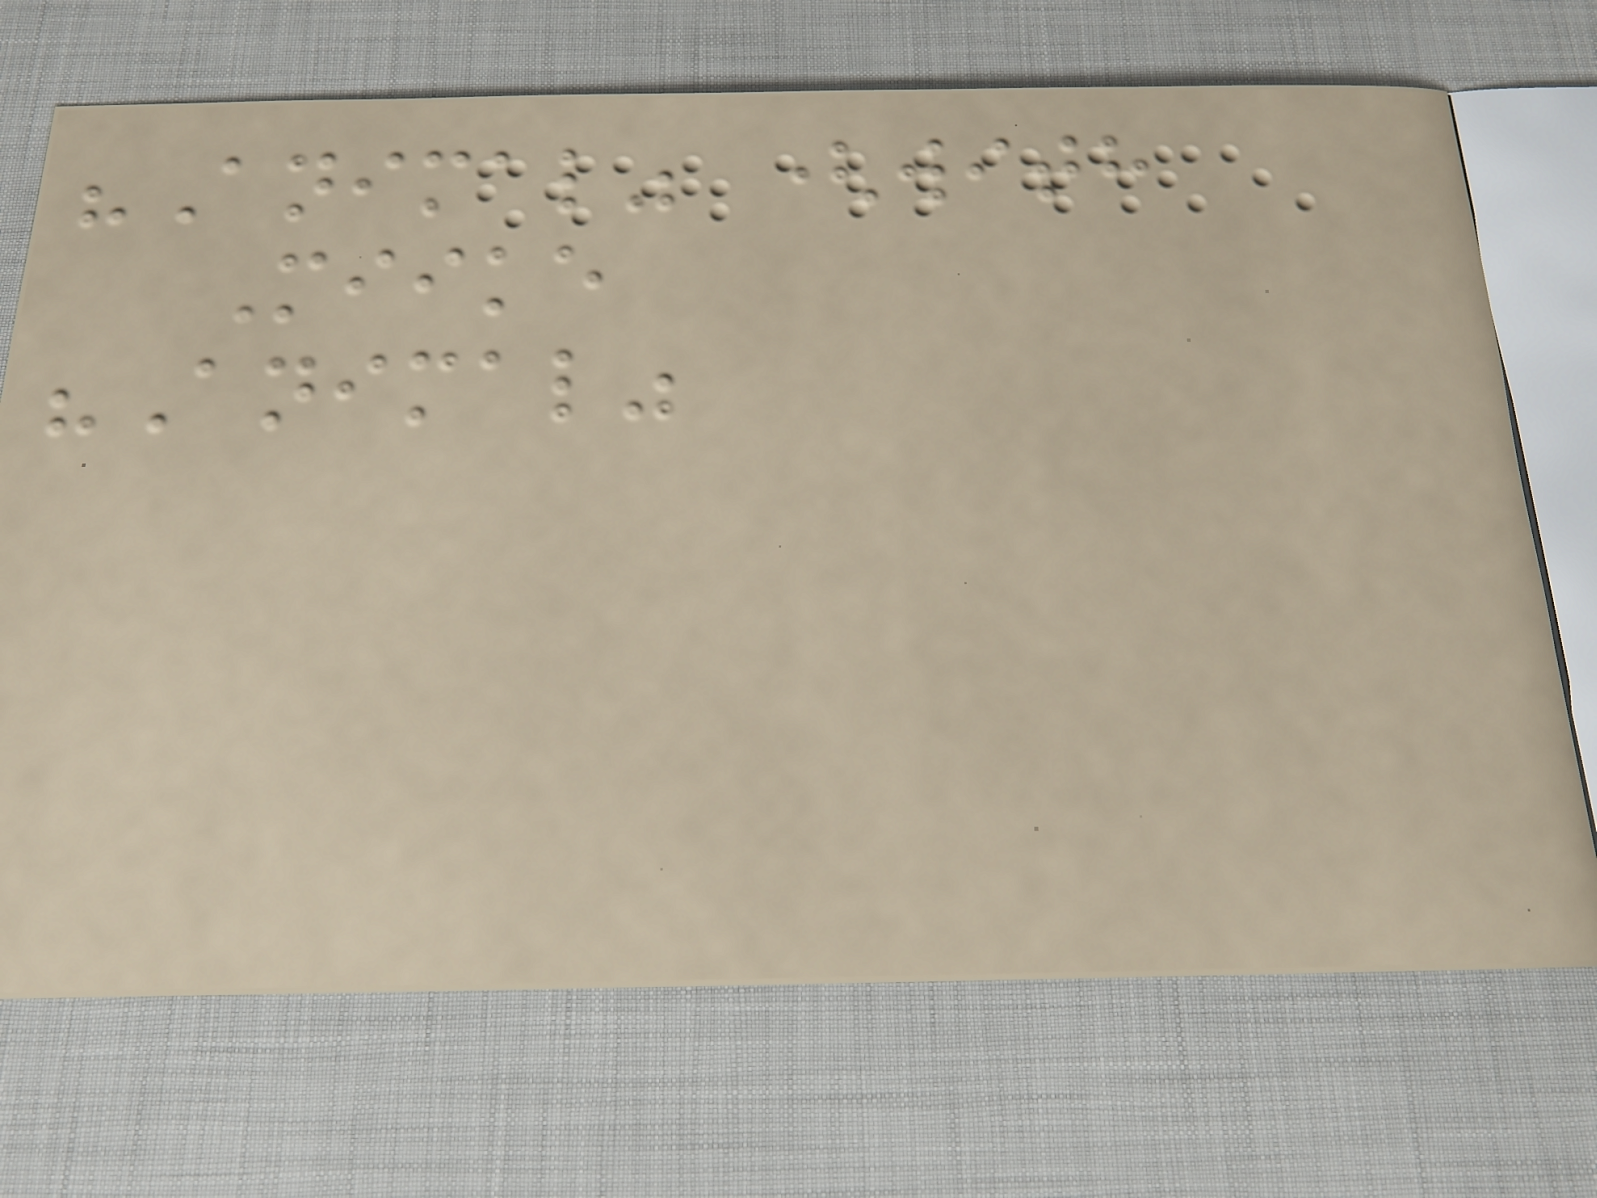"Animal" (with
Miike
"Animal"
